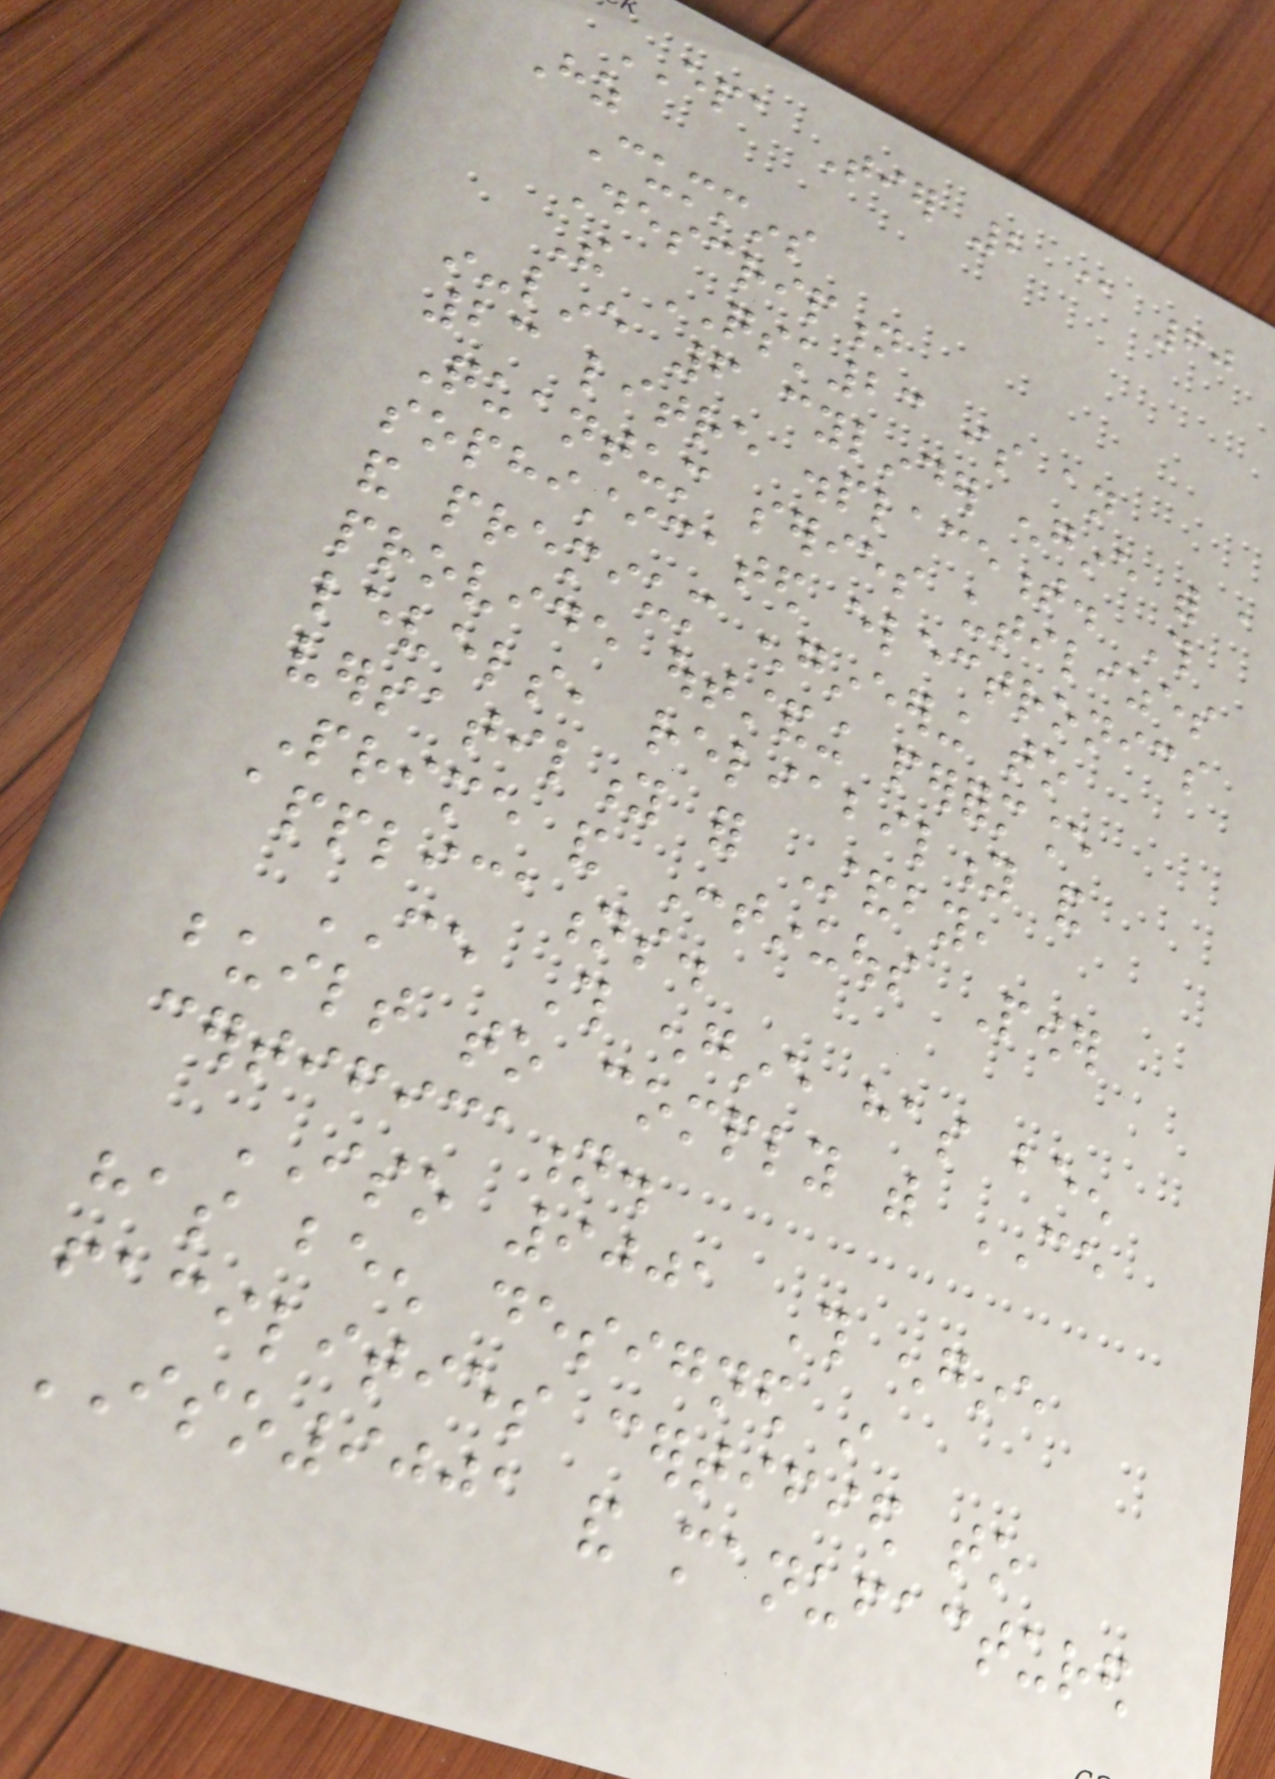EPA Tier 2 @ 60
Hz
Cummins
Description
The QSK23 is an
in-line 6 cylinder engine with a
23 litre displacement. This
Quantum series utilizes
sophisticated electronics
and premium engineering to
provide outstanding performance
levels, reliability and
versatility for Standby,
Prime and Continuous Power
applications.
CE This engine has been
built to comply with CE
certification.
ISO 9001 This engine
has been designed in
facilities certified to
ISO9001 and manufactured
